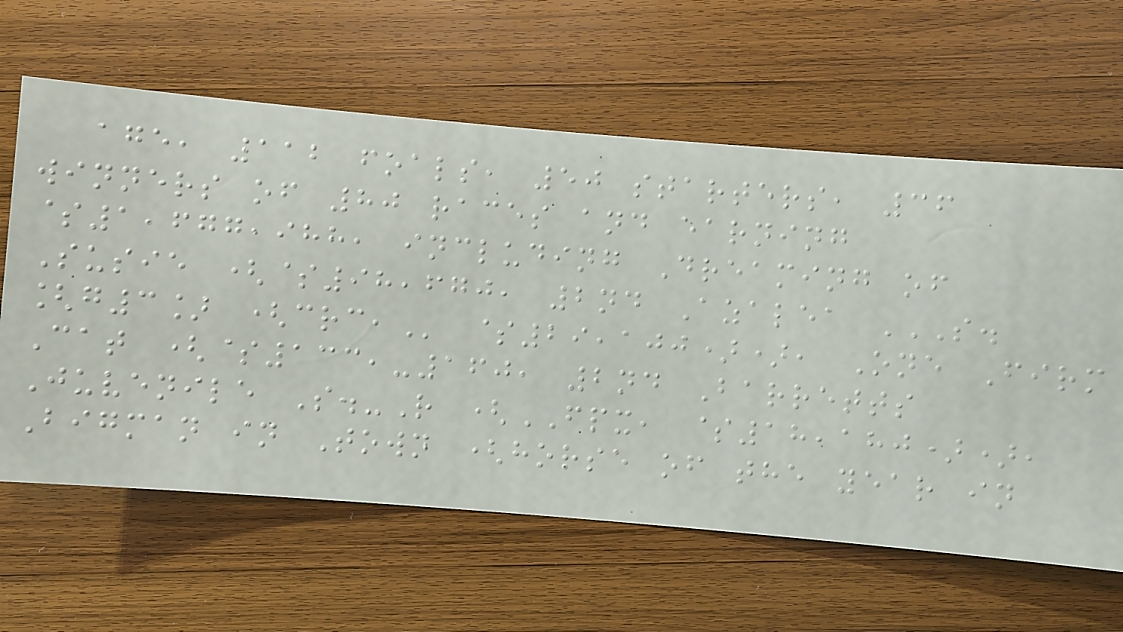age, 112 foals, 50 starters, 36
winners of 80 races and earning
$1,677,988, including Dreaming of
Susie ($98,670, 2nd Azalea S.
[G3] (CRC, $29,100)), One Firm
Cat ($133,-160, 2nd Barretts
Juvenile S.-R (FPX, $18,180)),
Bigman in Town (horse of the year in
